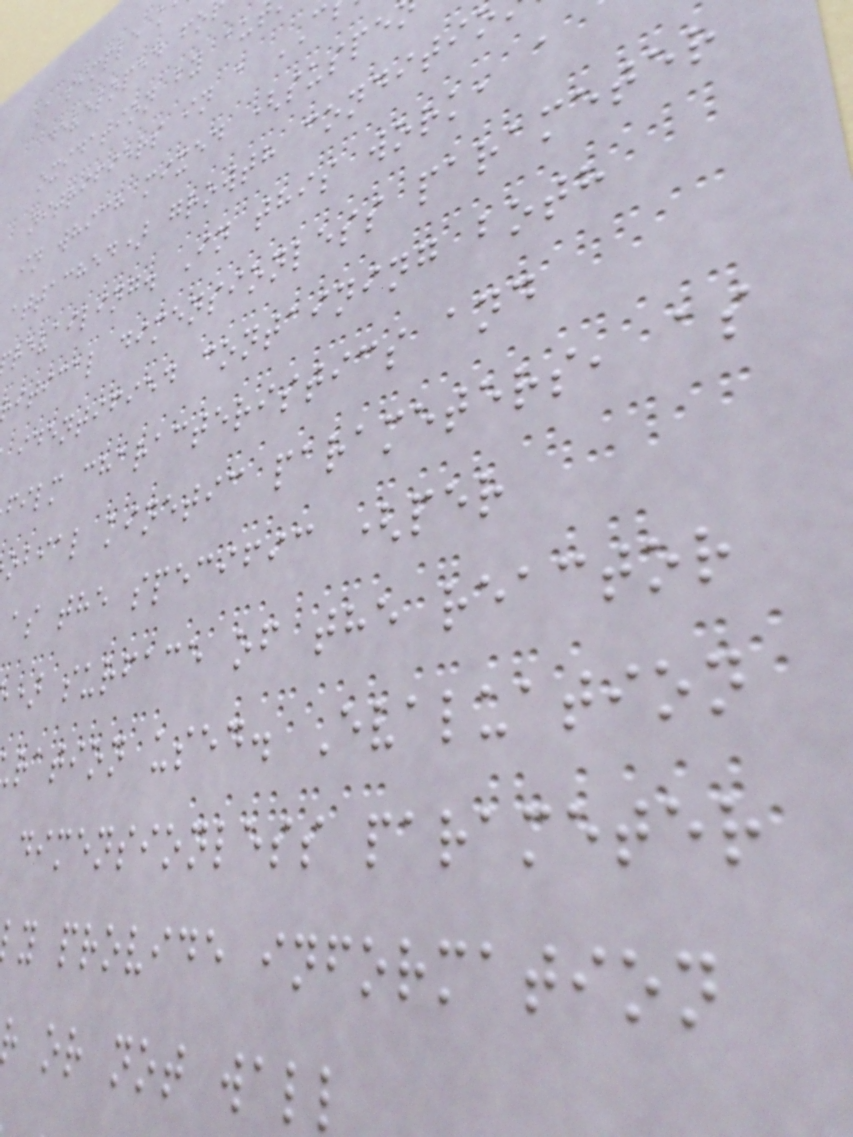A simple k
developed fo
oxidation by au
nitrifiers in a
in which mixed (suspe
attached) growth conditi
revailing. In this work, a
itical dimensionless parameter
identified containing both
film characteristics and
obial kinetic parameters, as
as the specific (per
) surface of the reactor
ration used. Evaluation
dimensionless parameter
y provide information
or not wall
